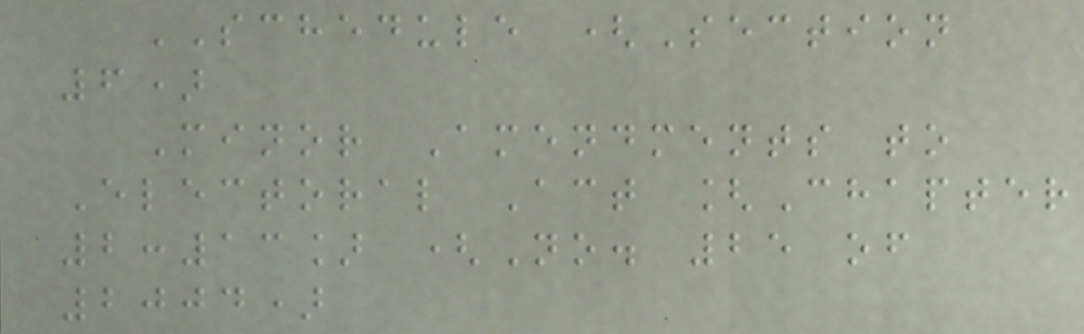SCHEDULE (Section
6)
Minor Amendments to
Electoral Act [Chapter
2:13] (No. 25 of
2004)
